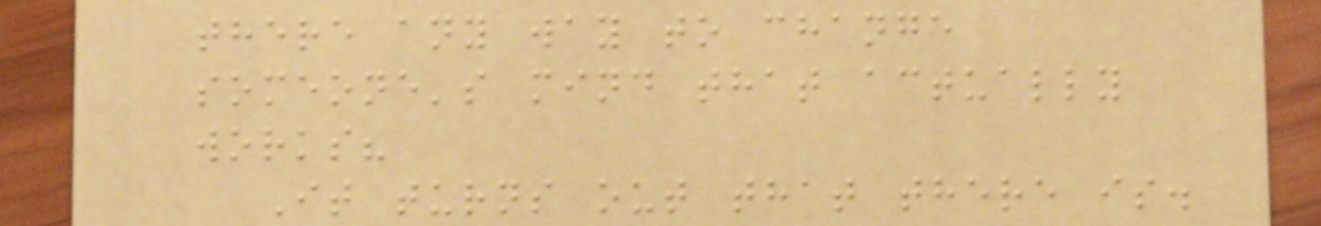there any way to change
someone's mind that actually
works?
It turns out that there is.
